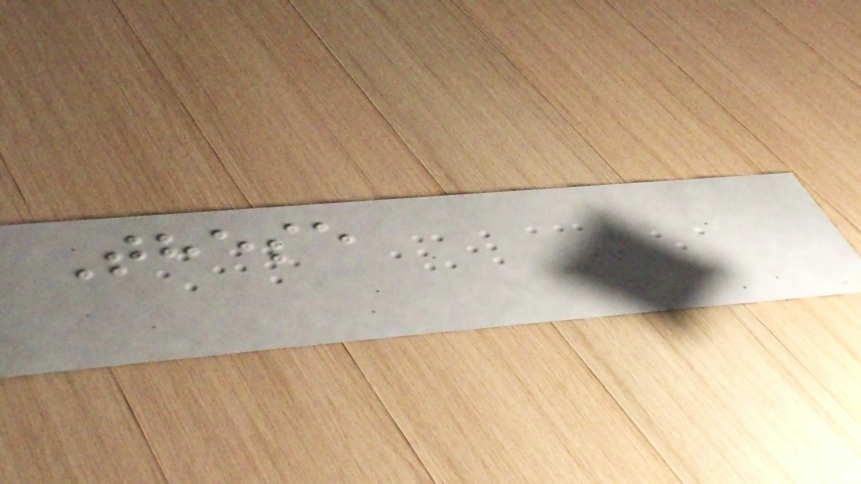These
